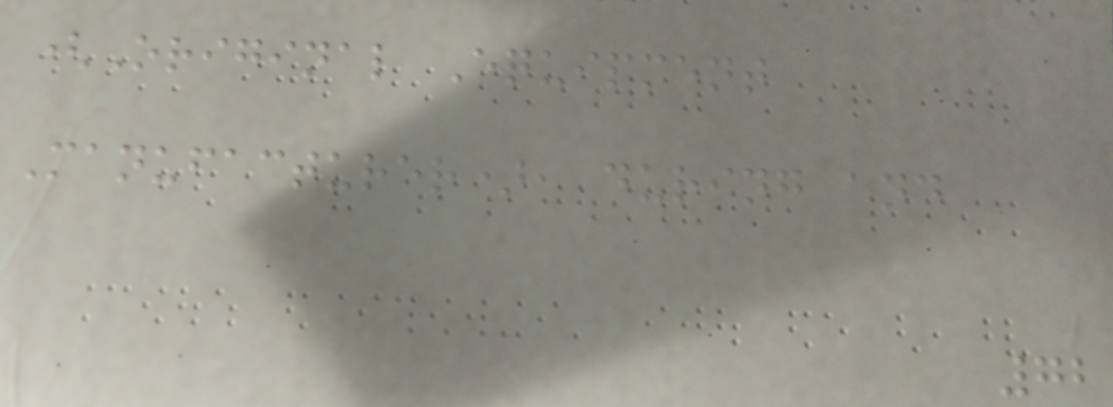(Original Equipment
Manufacturer), during and
72
